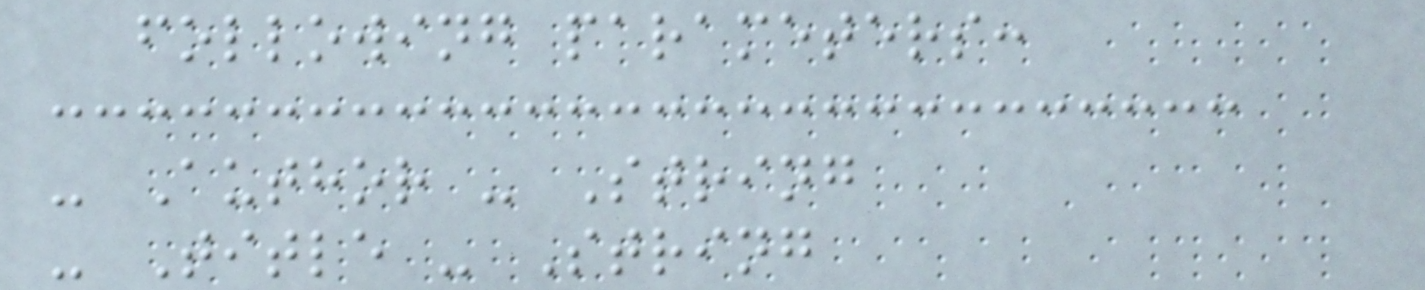following parameters:
- Author - String
- Title - String
